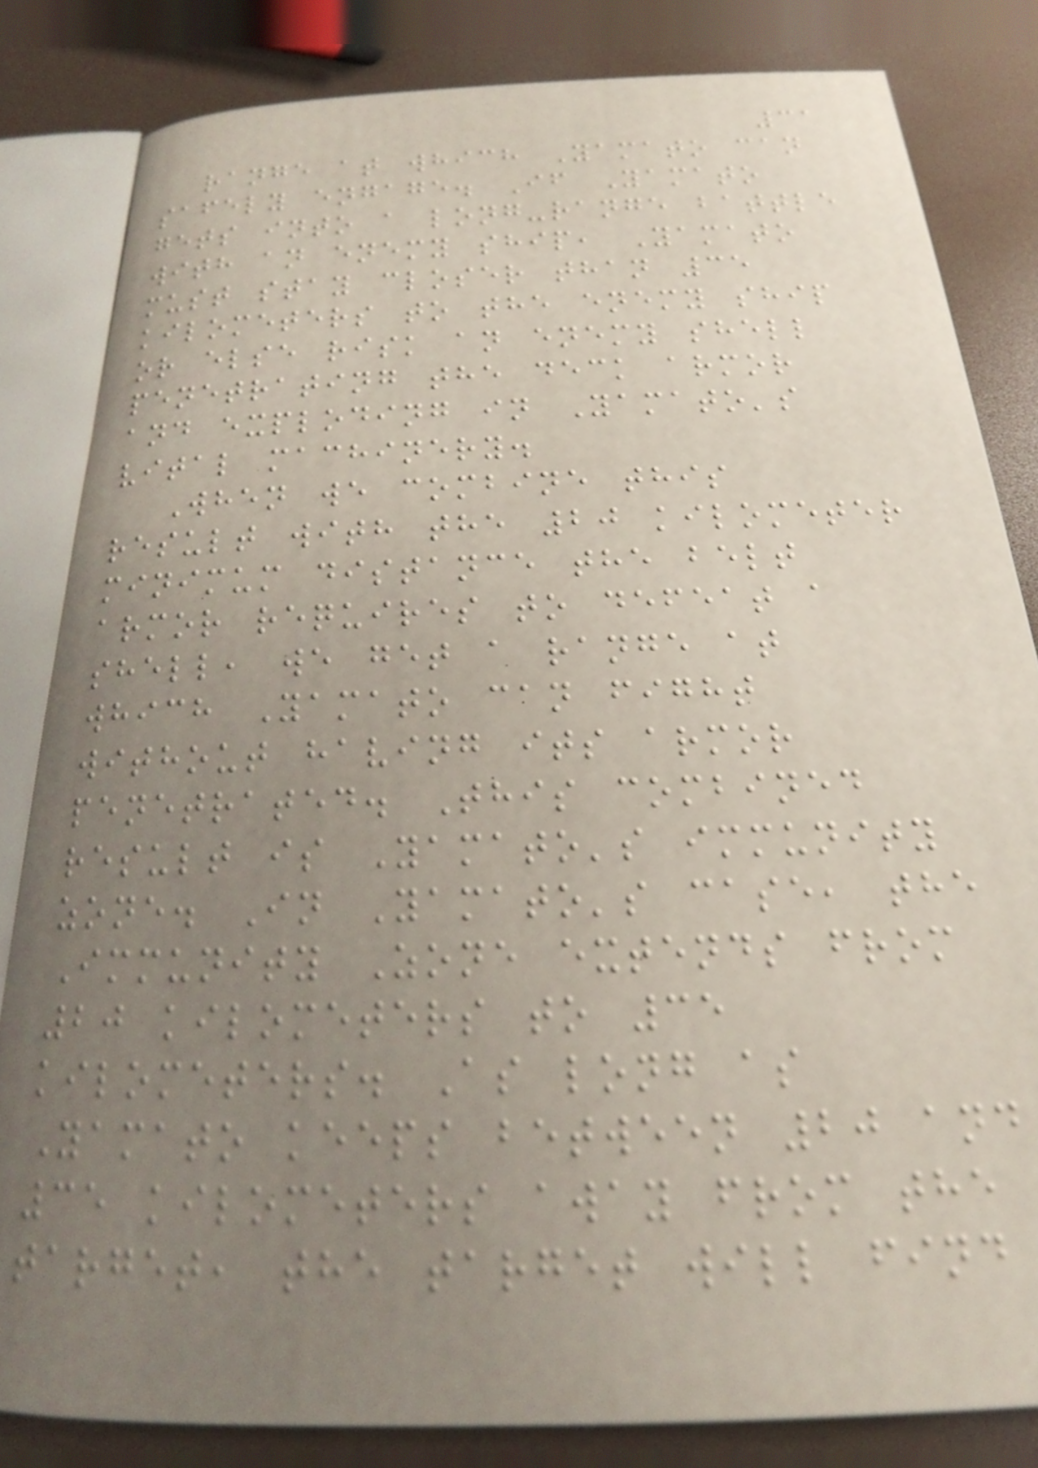31
range at which Yamato can
safely engage. If Yamato
gets into a long-range battle
with an enemy ship, Yamato
must stay closer than 35
kilometers to the enemy ship
or else risk an enemy shell
penetrating the deck armor
and exploding in Yamato's
vital machinery.
When we combine this
result with the 20 kilometer
minimum distance the belt
armor requires to defeat a
shell, we get a range at
which Yamato can fight
without having its armor
penetrated. This combined
result is Yamato's immunity
zone. In Yamato's case, the
Immunity Zone extends from
20 kilometers to 35
kilometers. As long as
Yamato keeps between 20 and
35 kilometers away from the
target, the target will find
